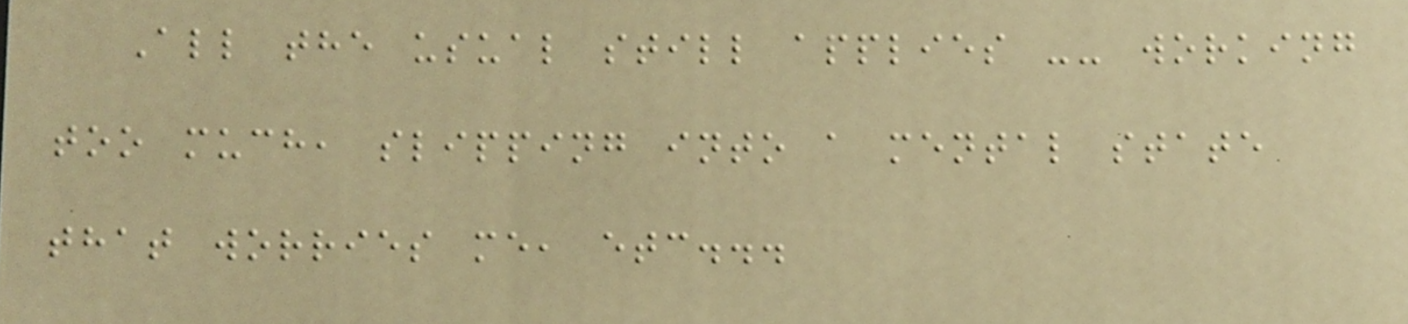All the usual still applies -- working
too much, slipping into a mental state
that worries me, etc...
